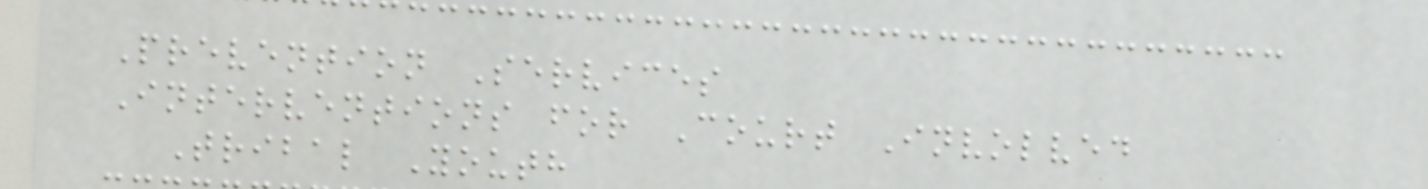Prevention Services
Interventions for Court Involved
Tribal Youth
